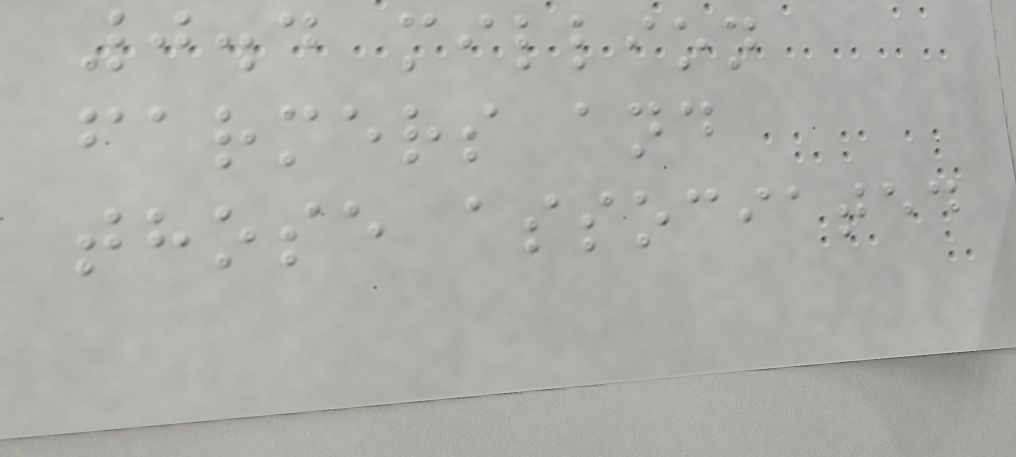0.4 million
farmers and
those associated
